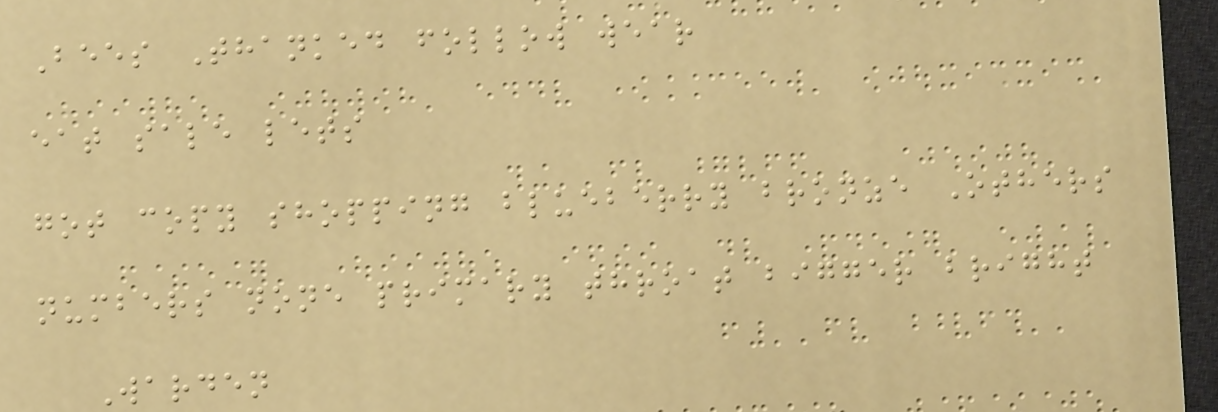Bees Thanked follow wear
eat sale lets
got copy shopping blueberry bronze Others
numbers none primary throat bigger bright
Warden
